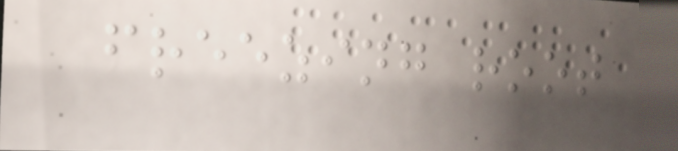freezing root
